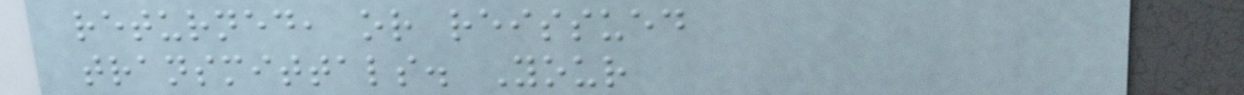returned, or reissued
transmittals. Your
